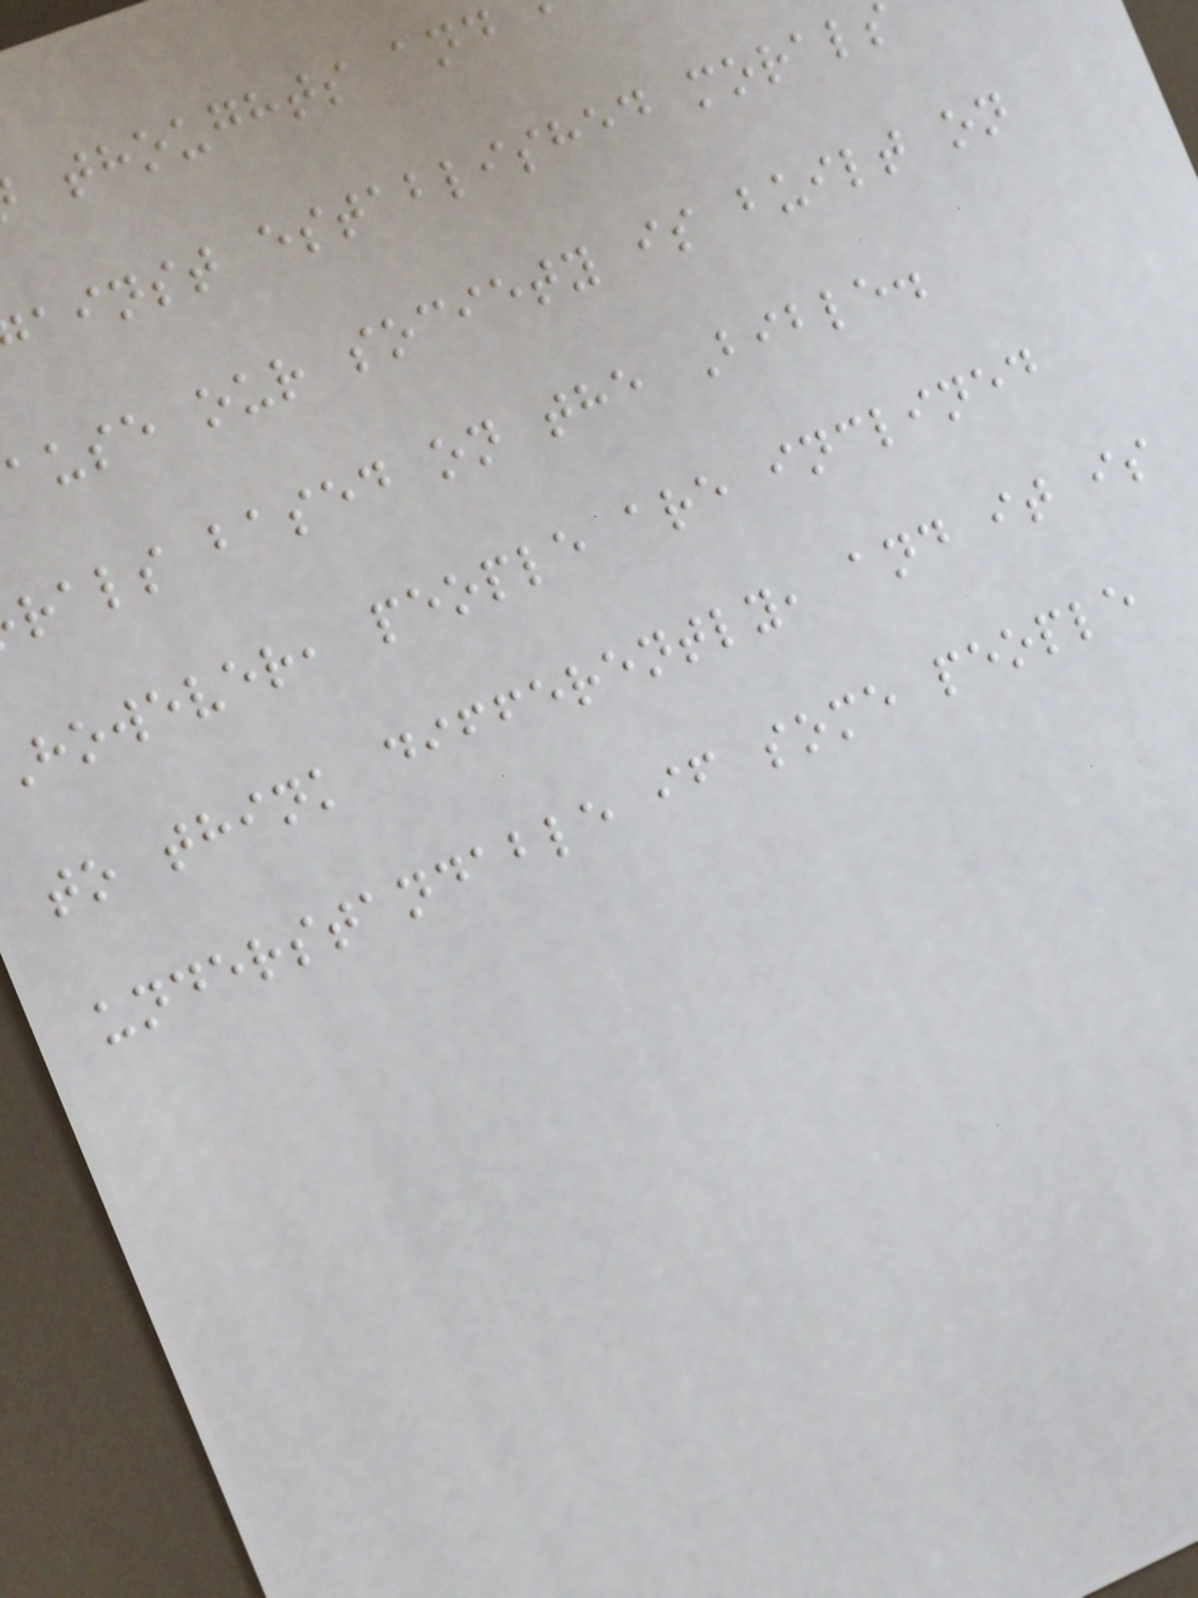thoughts and
ainst established morals
ause our society is built on
rals based on the Bible.
however, people are inclined
to think differently, and it is
understandable if some people
